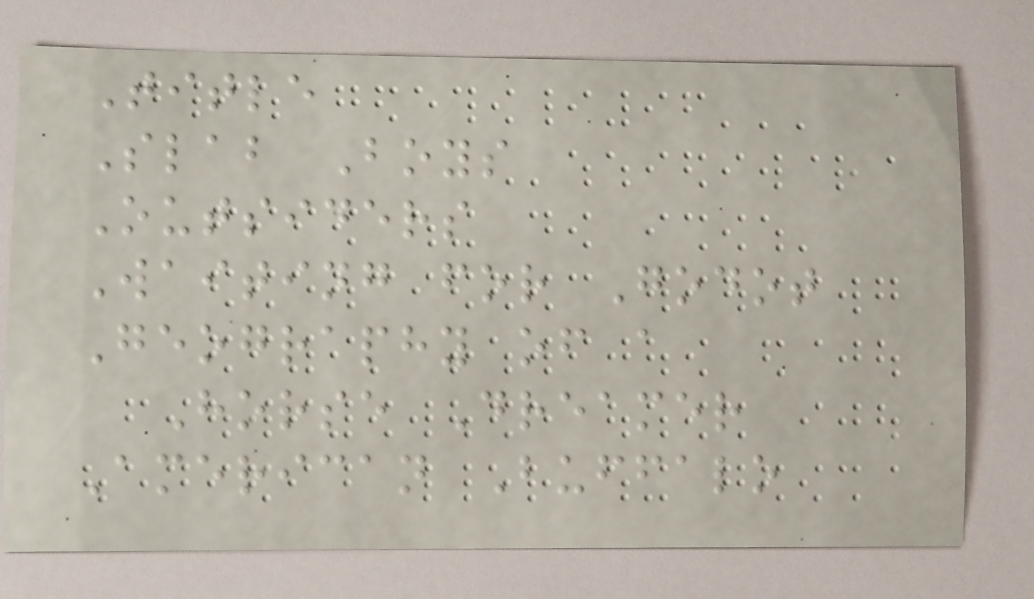Title
Slab Boys
Outsiders
Waiting for Godot
Geography of a
Horse Dreamer
American Buffalo
